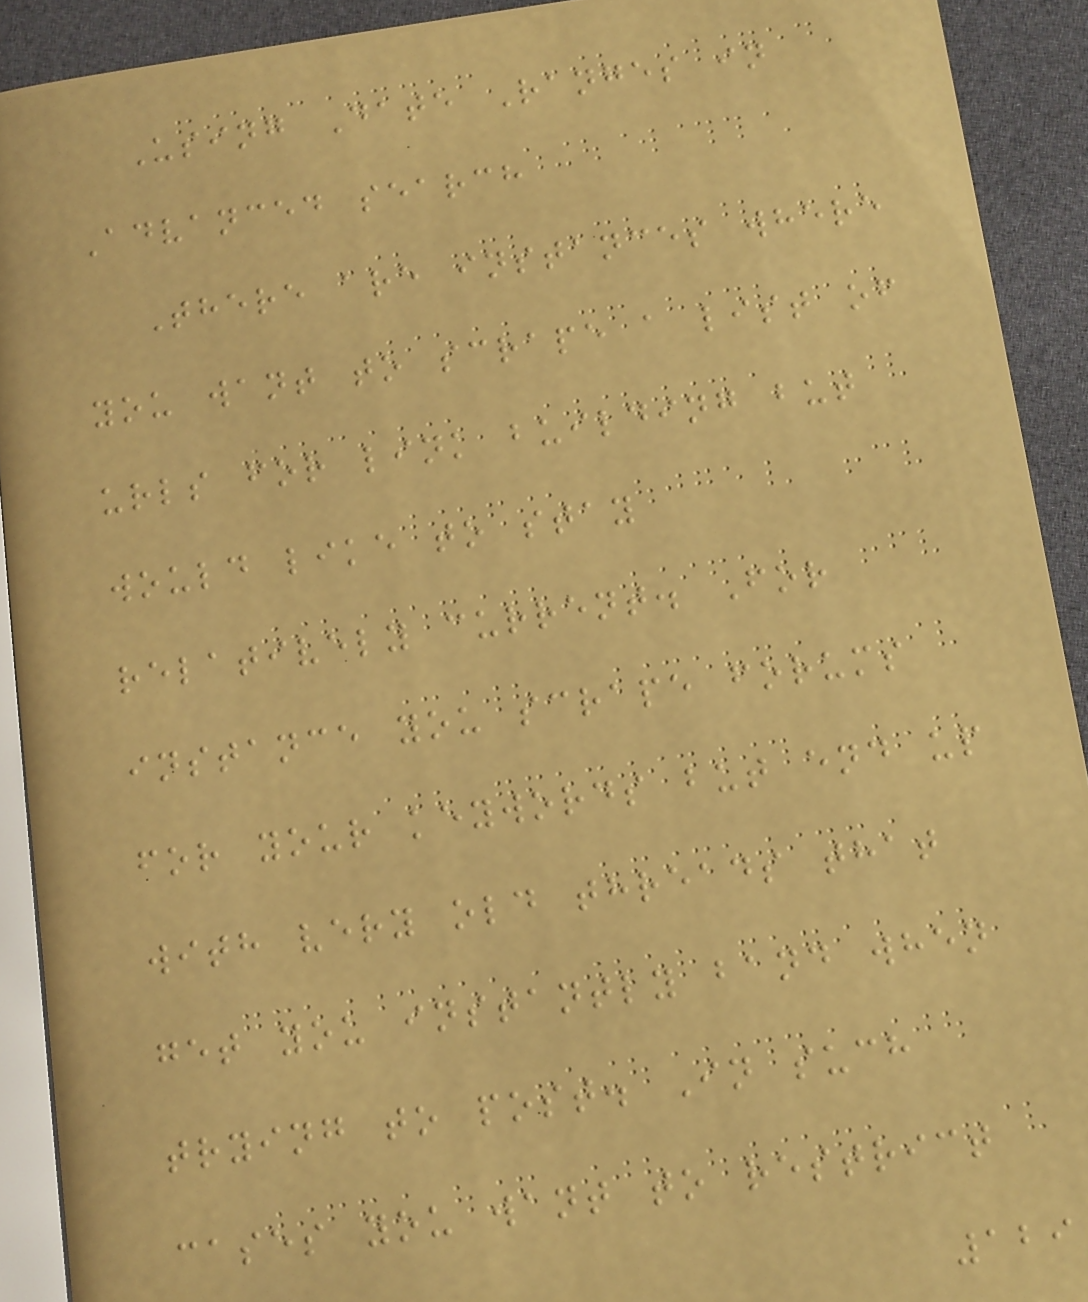Using Date Ranges in
Advanced search
There are instances where
you want to scrape a list of
urls for link building but
would like to stay
relatively current. For
instance you scrape forums
for your keywords but end up
with very old threads that
get you instantly band when
trying to post. In such
cases you want to restrict
129
